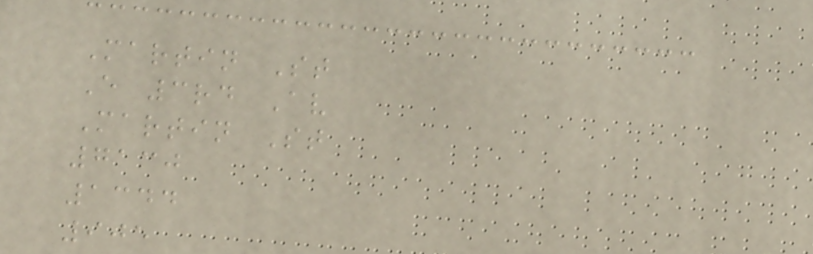Martin St
E 3rd Av
Martin St
7130
1344
905
